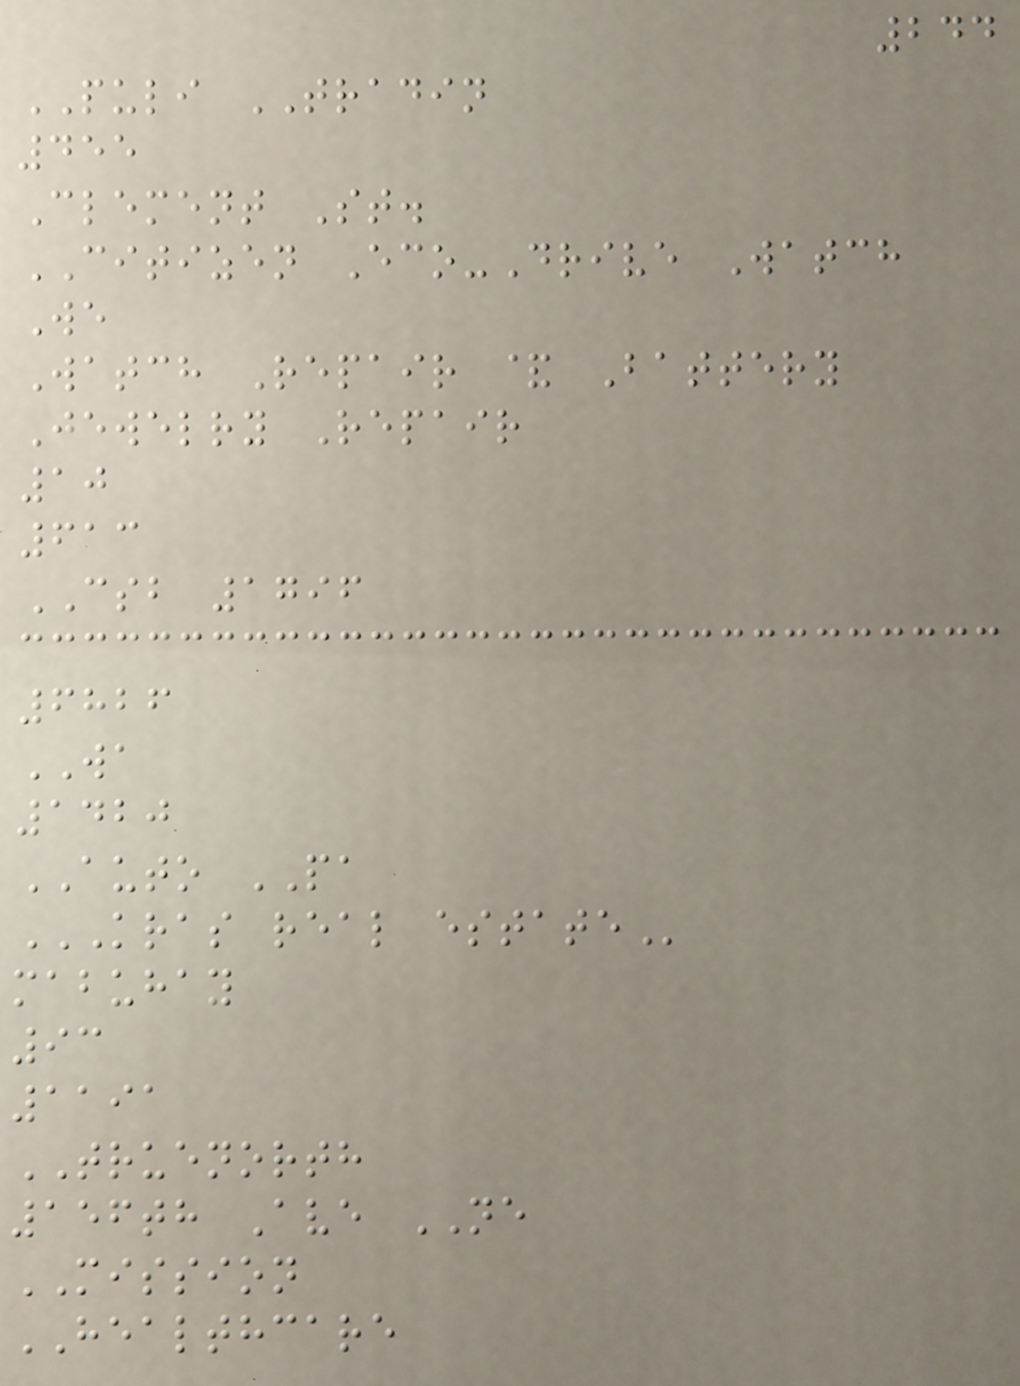244
PULI TRADIN
455
Clement St.
CITIZEN Eco-Drive Watch
We
Watch Repair & Battery
Jewelry Repair
10
613
CSB 1796
6826
WA
1420
AUTO PA
KRAS REAL ESTATE
mabuhay
93
1191
TRUENORTH
156th Ave NE
MISSION
HEALTHCARE
